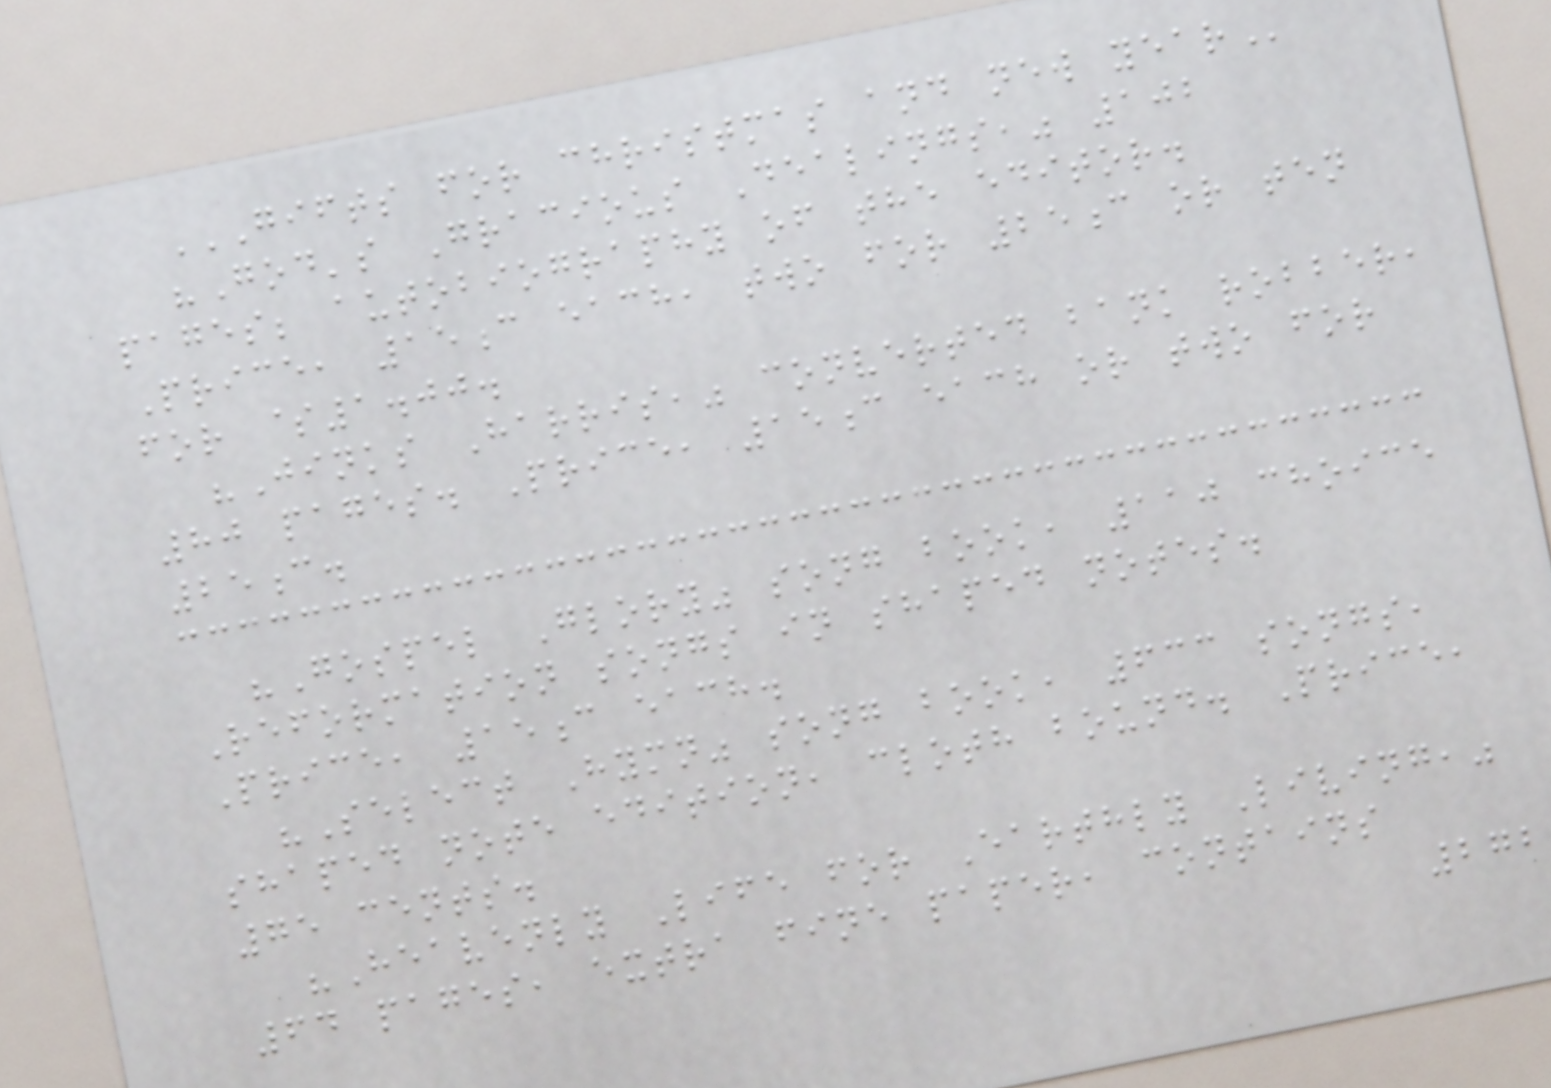GIFTS FOR CHRISTMAS AND NEW YEAR
"God's Gracious Dealings," 102
pages; autobiography of the editor.
Price, 15c each, two for 25c or ten
for $1.00.
"Jinks Harris," converted bank robber,
80 pages. Price, 15c each or two for
25c.
"Gospel Glory" song book, 110 choice
Reformation songs in shaped notes.
Price, 15c each.
"Select Hymn" song book, 633 songs,
shaped note edition, cloth bound. Price,
75 cents.
"Heavenly Life for Earthly Living,"
64 pages, extra fine paper, contains
272
